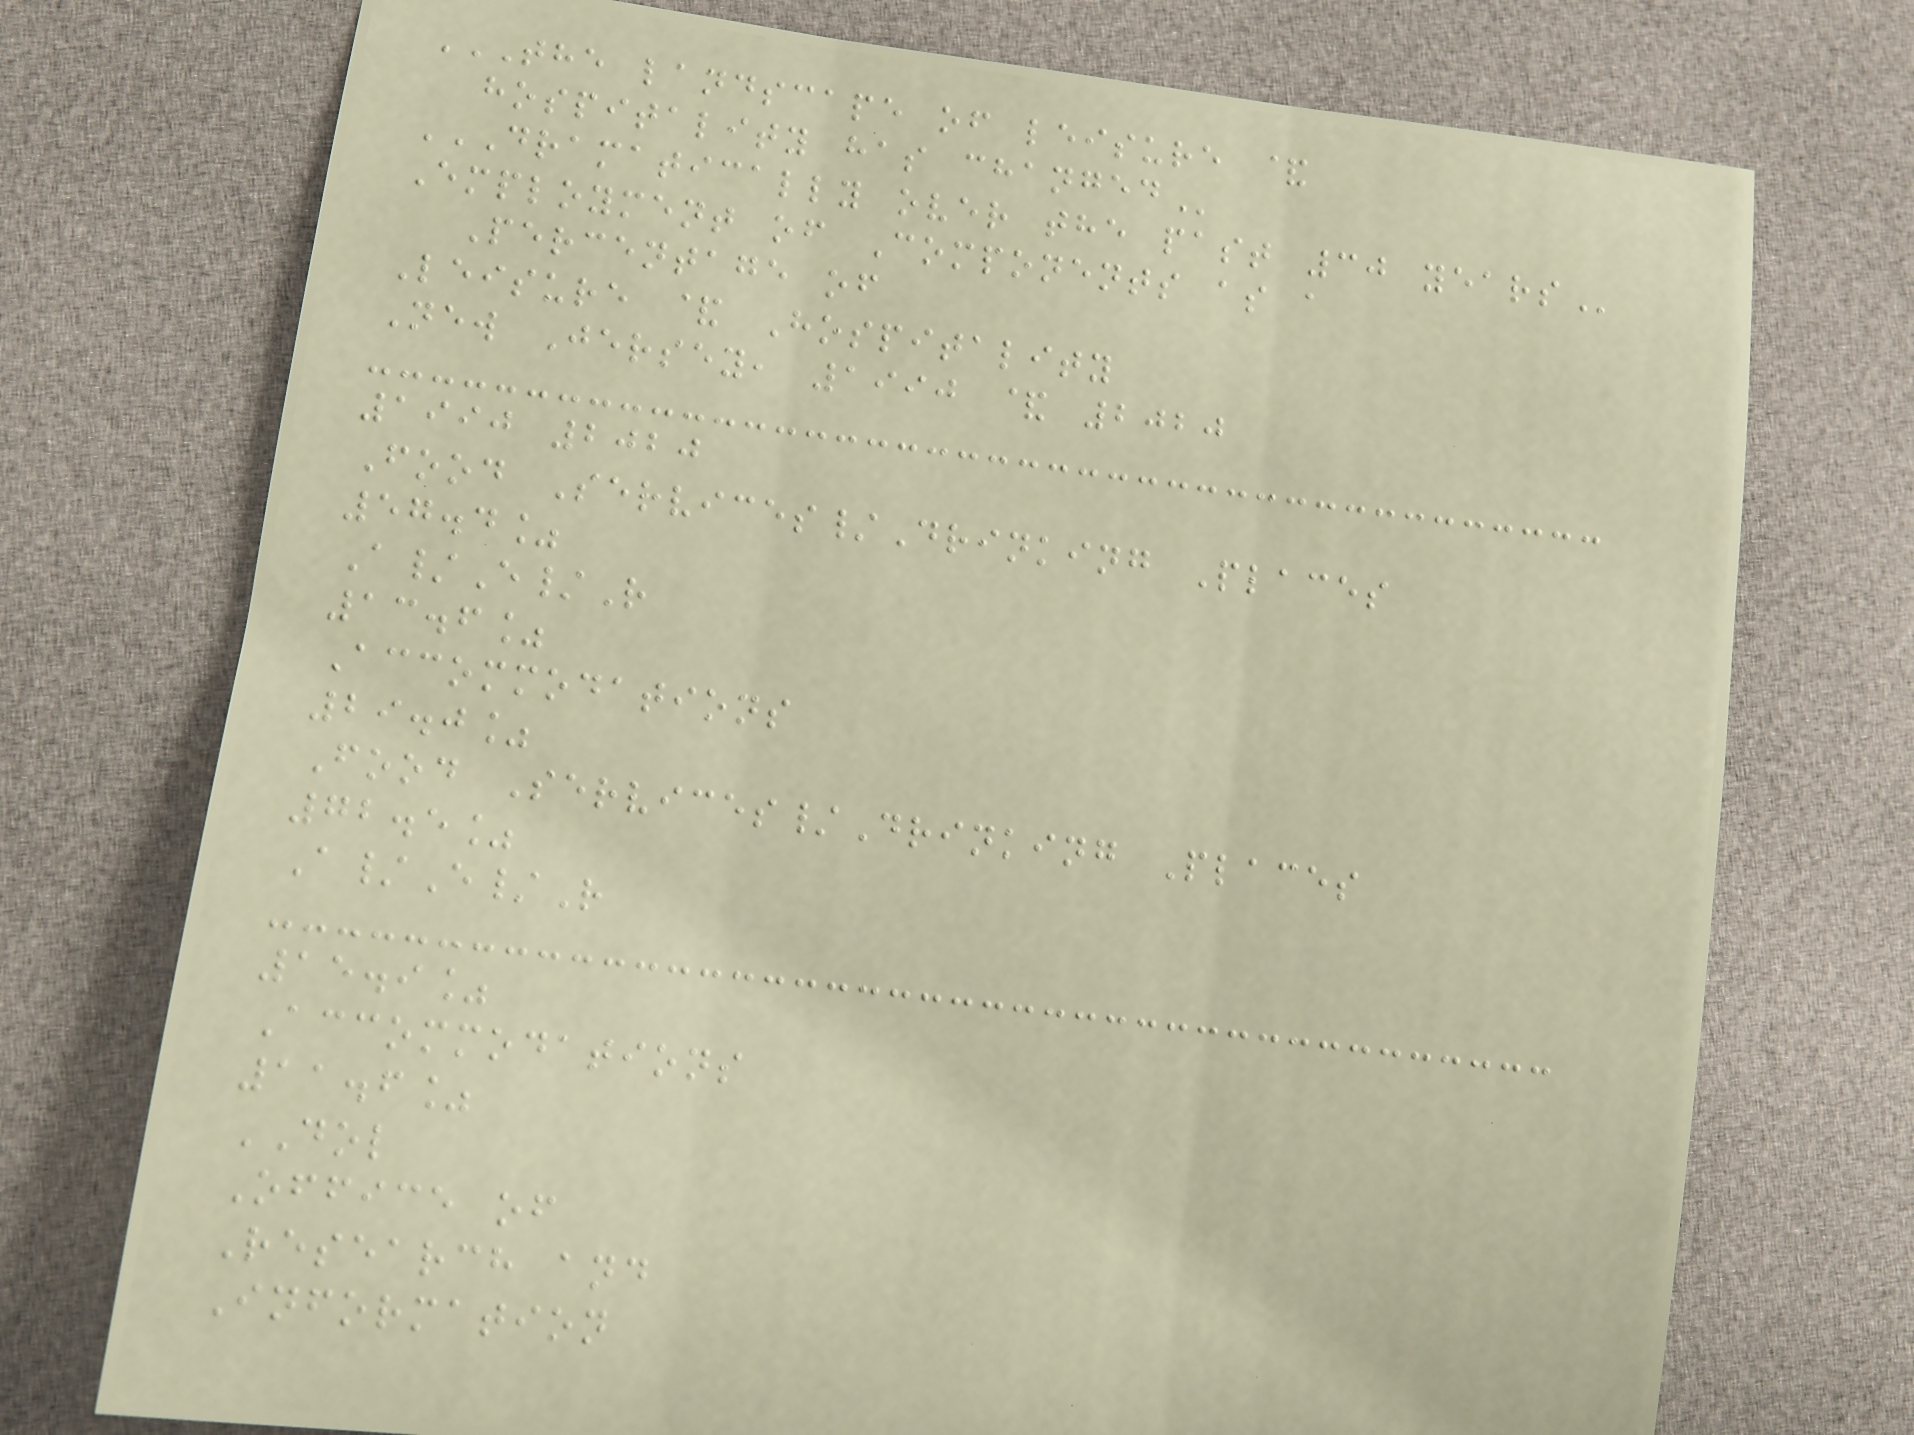THE LANDSCAPE OF LEISURE &
HOSPITALITY HAS CHANGED
DRAMATICALLY OVER THE PAST 30 YEARS
Employment of Components as a
Percentage of
Leisure & Hospitality
New Jersey, 1990 & 2020
1990 2020
Food Services/Drinking Places
57.4%
A/E/R
13.6%
Accommodations
29.0%
Food Services/Drinking Places
72.5%
A/E/R
15.9%
Accommodations
11.6%
DOL
Office of
Research and
Information
